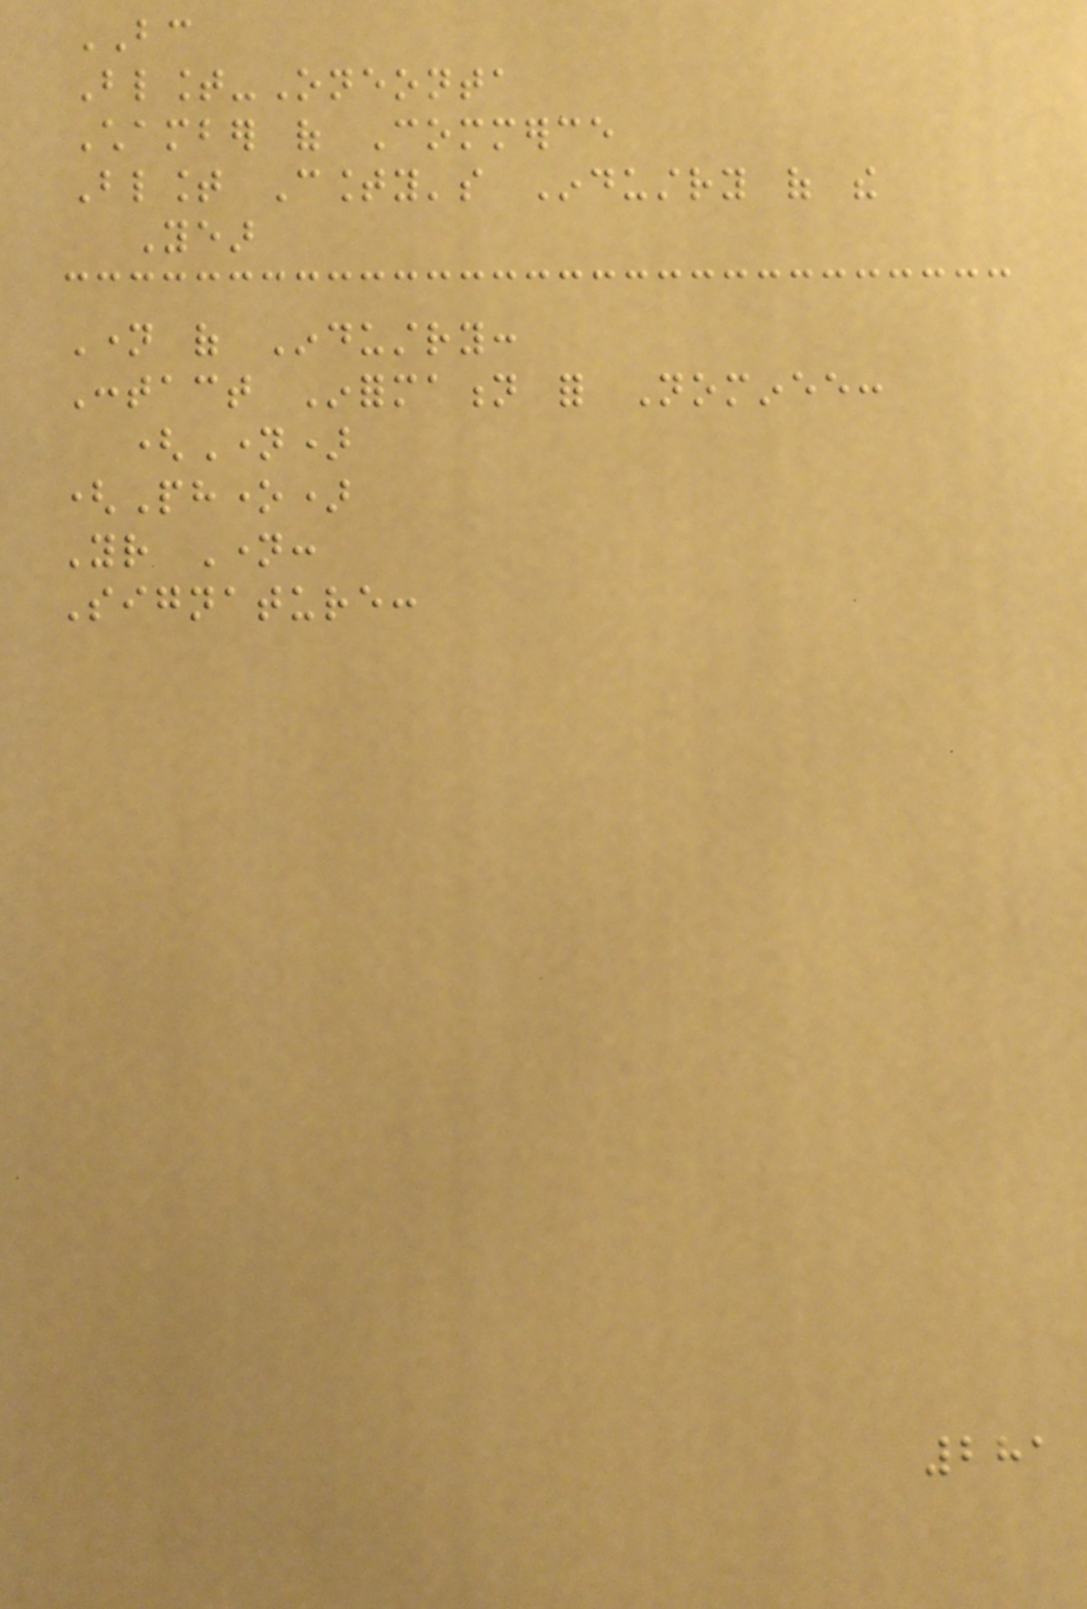BC
Blount-Oneonta
Chamber of Commerce
Blount County's Industry of the
Year
Name of Industry:
Contact Information for Nominee:
(Name)
(Phone)
Your Name:
Signature:
281
